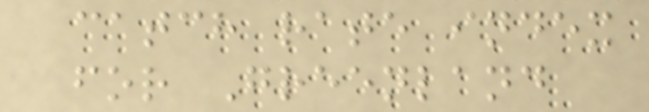catch rate index
for Greenland
